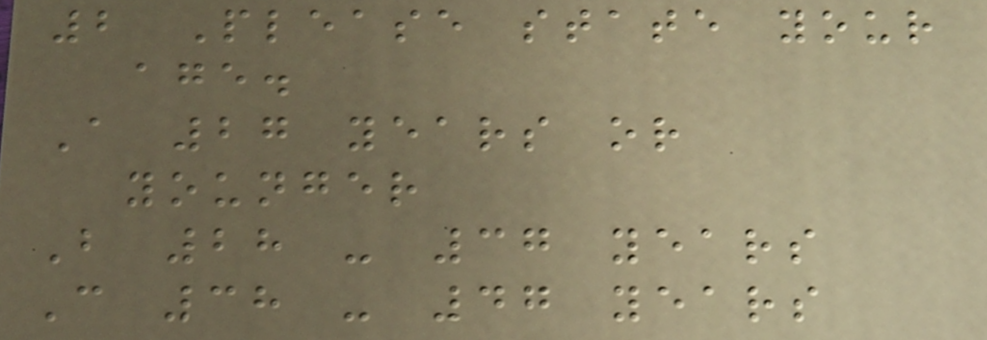2 Please state your
age.
A 27 years or
younger
B 28 - 37 years
C 38 - 47 years
